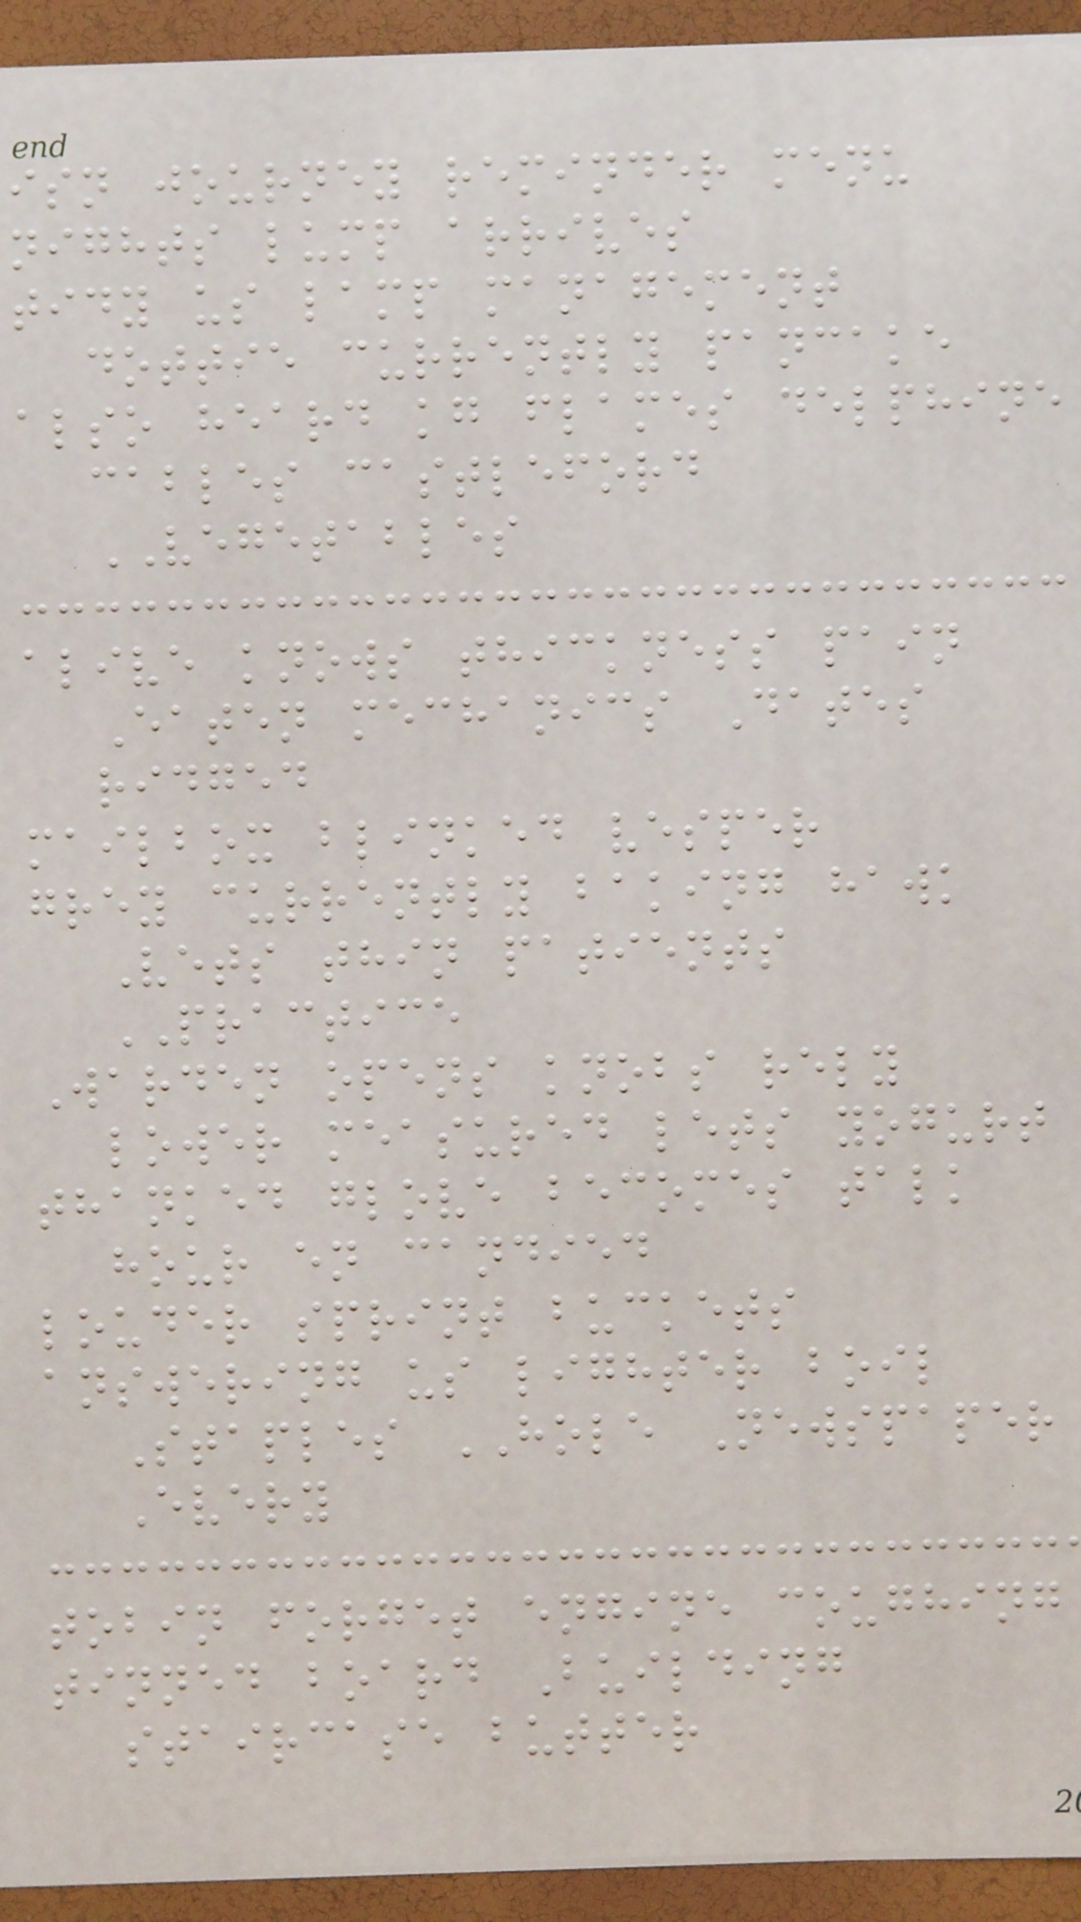isn journey reminder menu
nights lump arrives
tidy us lamp management
dottie currently pancake
also heard kg flames delphine
cables castleford
VEGETABLES
alive knows thickness pain
Eaten mechanics Dates
ridged
mailbox blinked vesper
grey currently baking hawk
Vets thin patients
PRACTICE
Warden opens knobs rely
lower measured lets yogurt
thanked glove becomes talk
hour en candied
louder sprint buckets
answering us lighter boil
Staples HOLE Newspaper
Every
tobin forget engine coughing
tinned board Building
staircase butter
